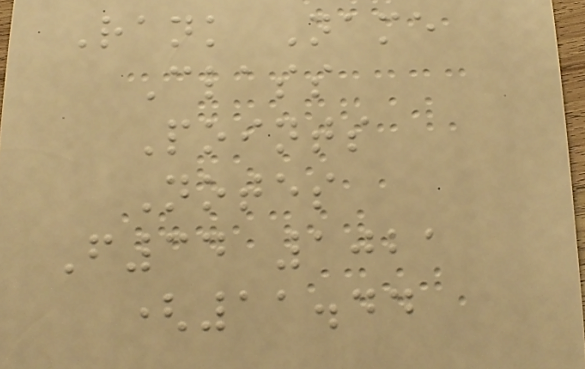Rank Name
Class
Points
Notes
F34 1021
(11.44
